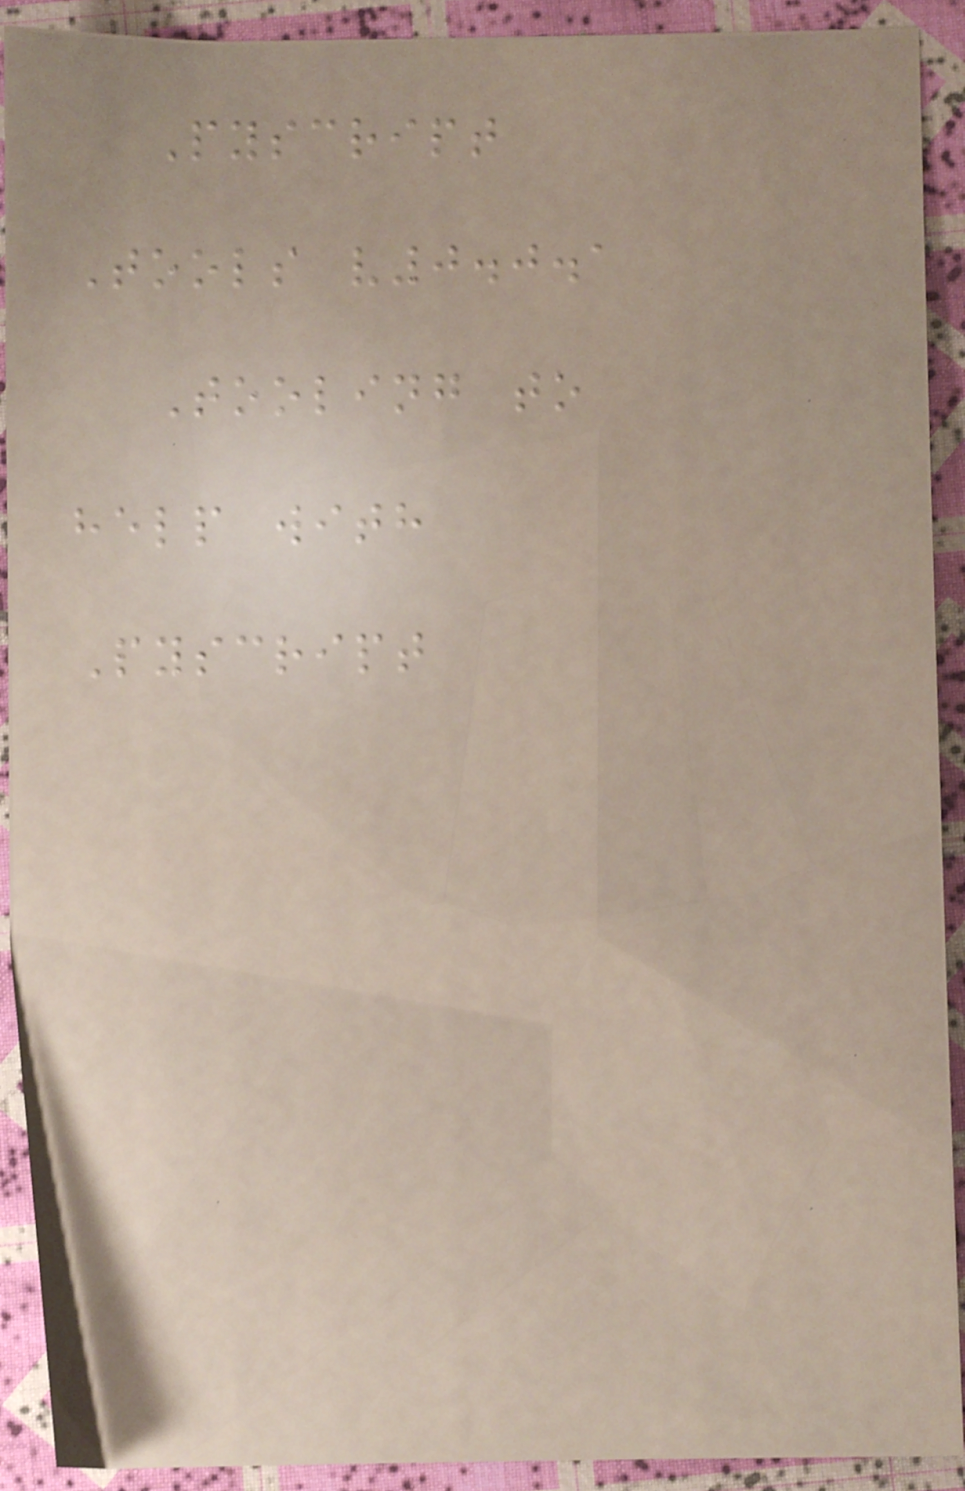Pyscript
Tools v0.0.1
Tooling to
help with
Pyscript
